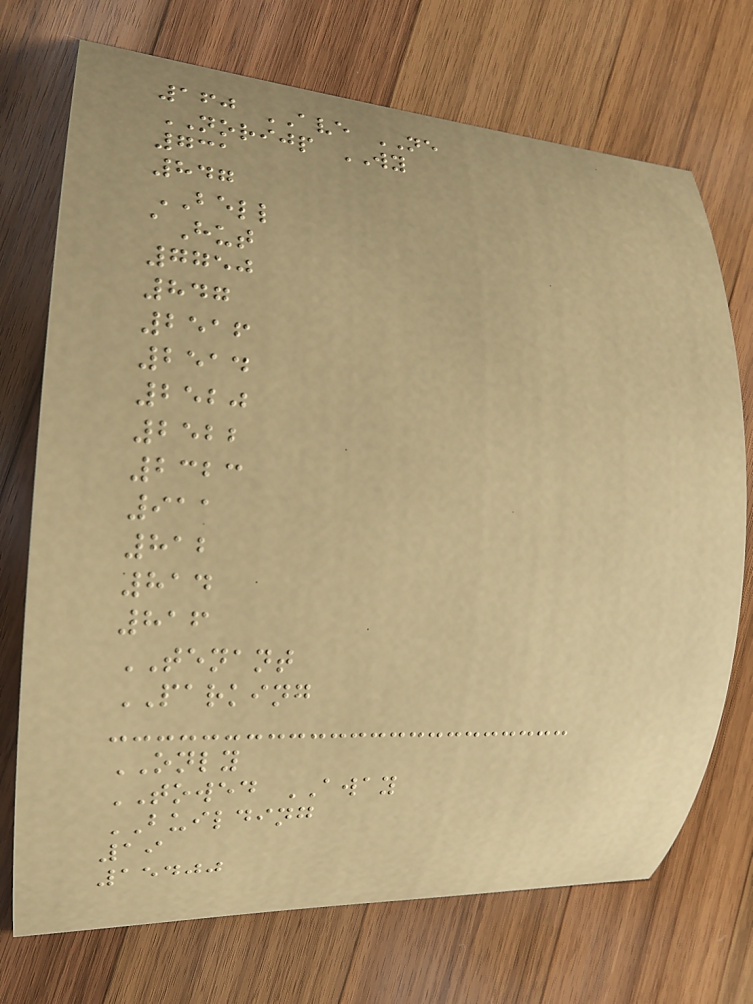160 AVE NE
NORIJP WY
731
847
BELL
aHut
7750
847
2516
2514
2520
2522
2323
911
812
814
816
TENANT
PARKING
ONLY
TOWED AWAY
BUILDING
19
15400
